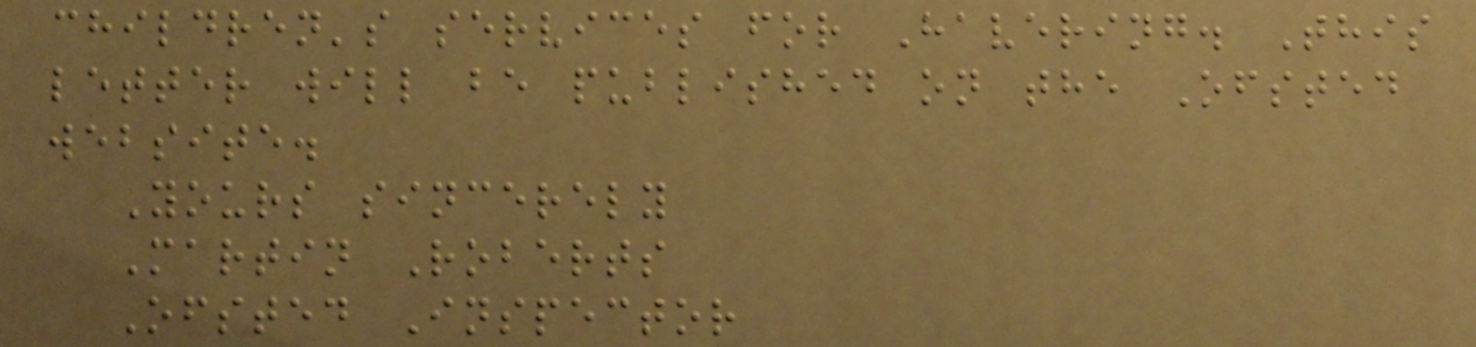children's services for Havering. This
letter will be published on the Ofsted
website.
Yours sincerely
Martin Roberts
Ofsted Inspector
